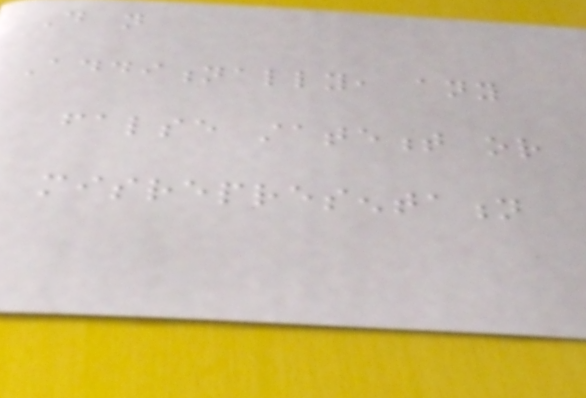Do not
Additionally, any
false statement or
misrepresentation
